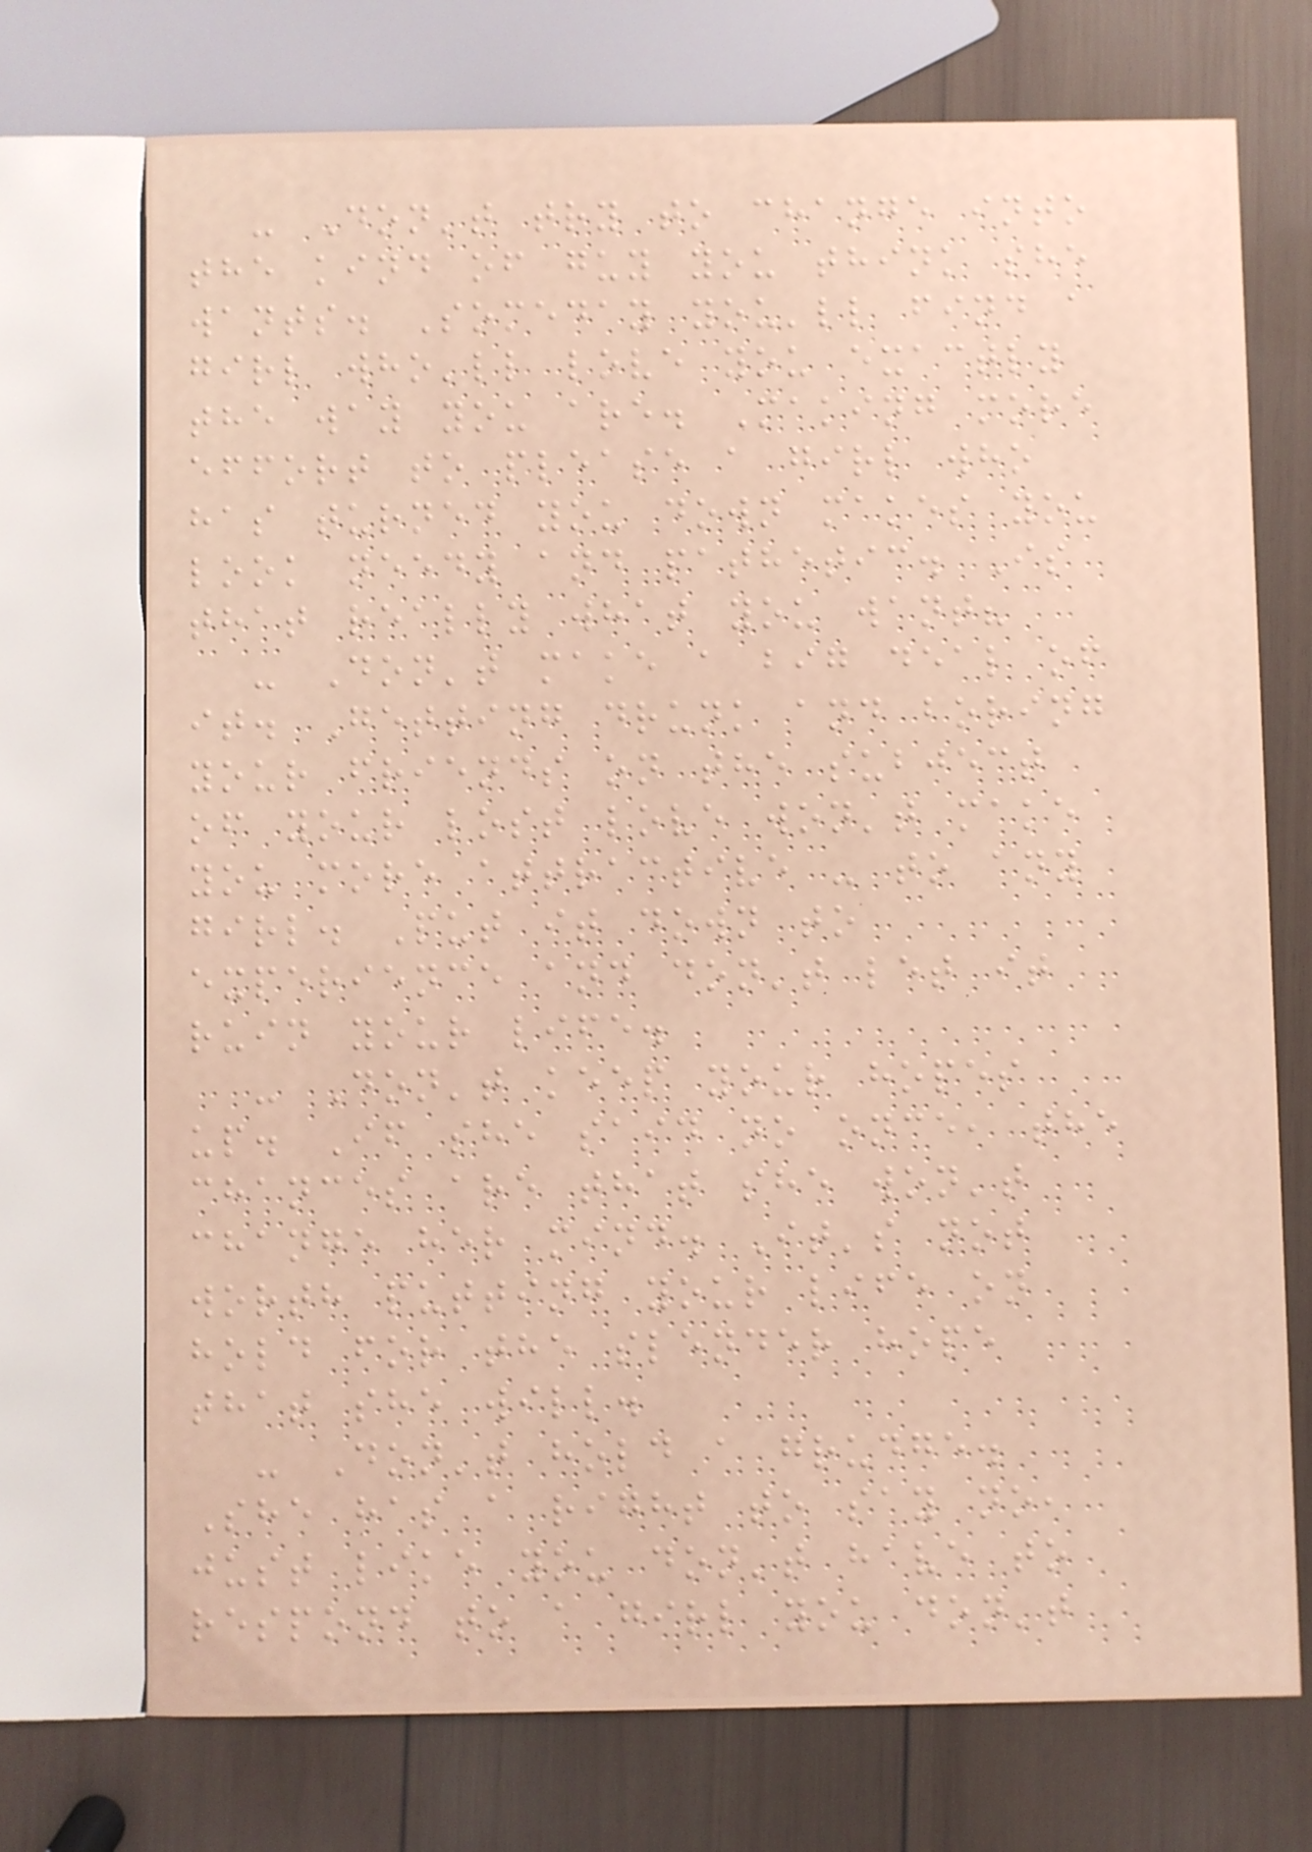- Don't try to change into
the kind of guy you think she
wants. Someday you'll find a
girl who'll love you exactly
the way you are. Making more
effort to please a girl who
has turned you down makes you
look needy and pathetic. Is
that really what you want?
- Don't make a big deal of
it. Getting drunk and boring
your friends on the subject
of your lost love won't make
you more attractive - to any
girl. Put it down to
experience and don't let it
ruin your life.
- Don't keep your hopes
up. If she said no once, the
chances are that she won't
change her mind. It's not
worth putting your life on
hold for the slender hope
that she will.
- Don't hold a grudge.
She has a right to say no,
just like you don't have to
respond to a girl you don't
